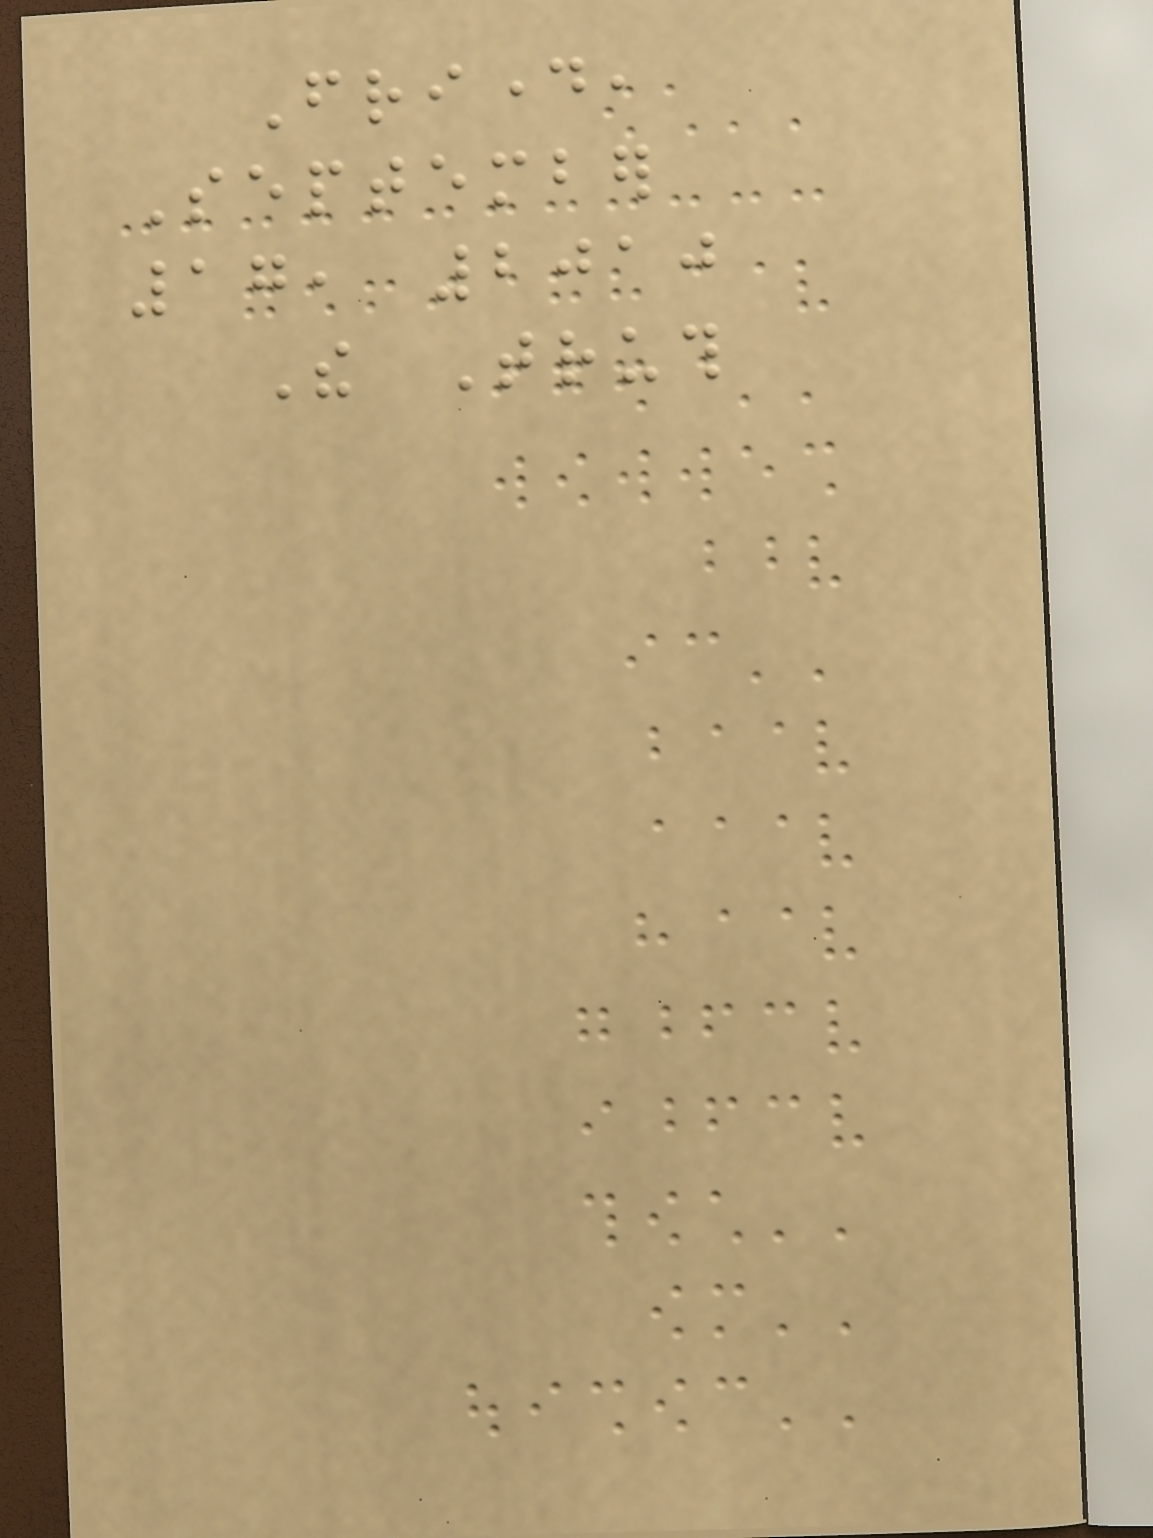Friday,
September
17, 2010
The Truth
